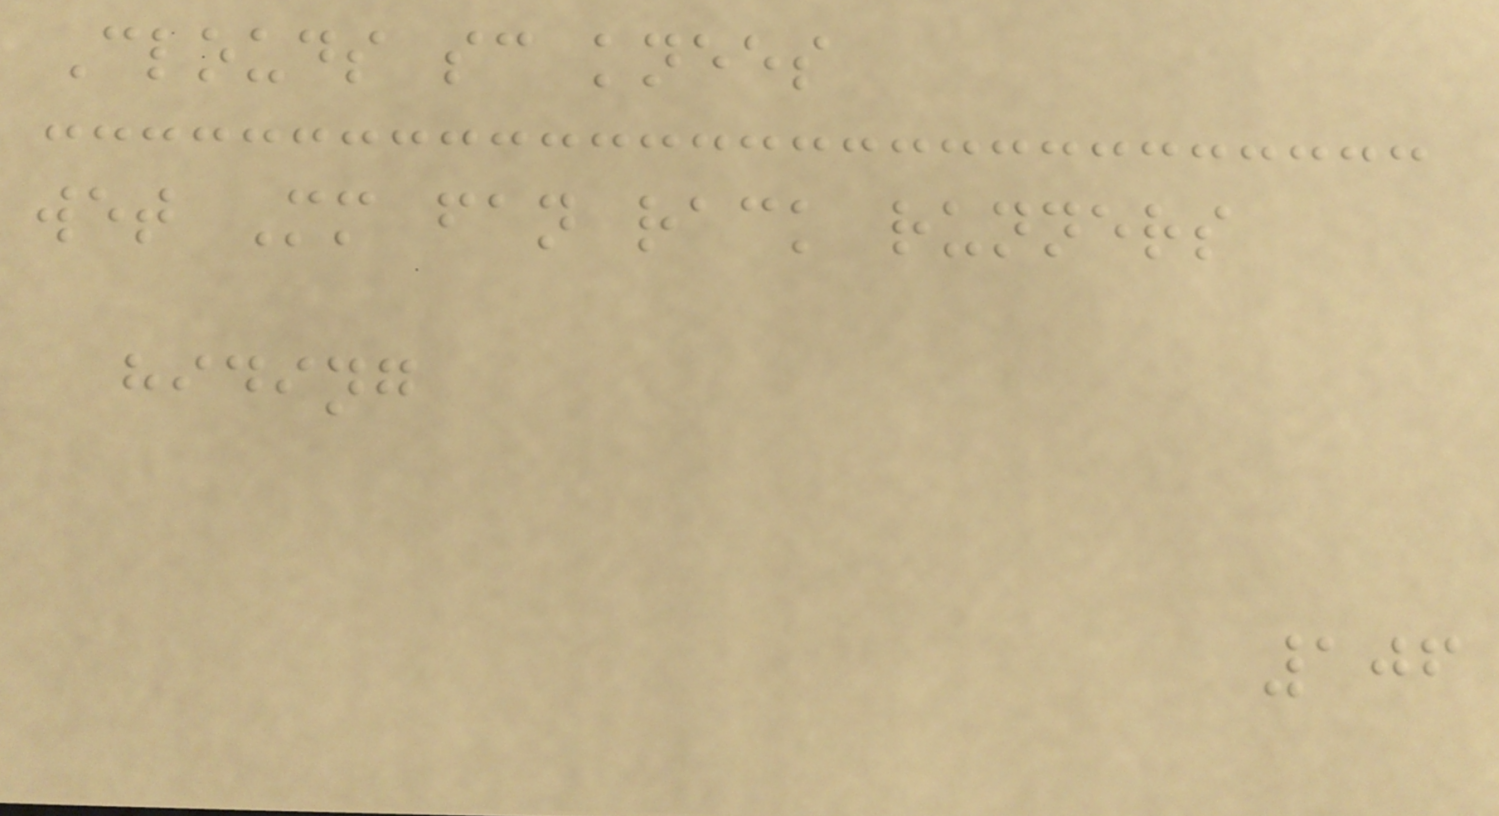Clouds sc knees
wet Mm fan rack runners
hiding
106
